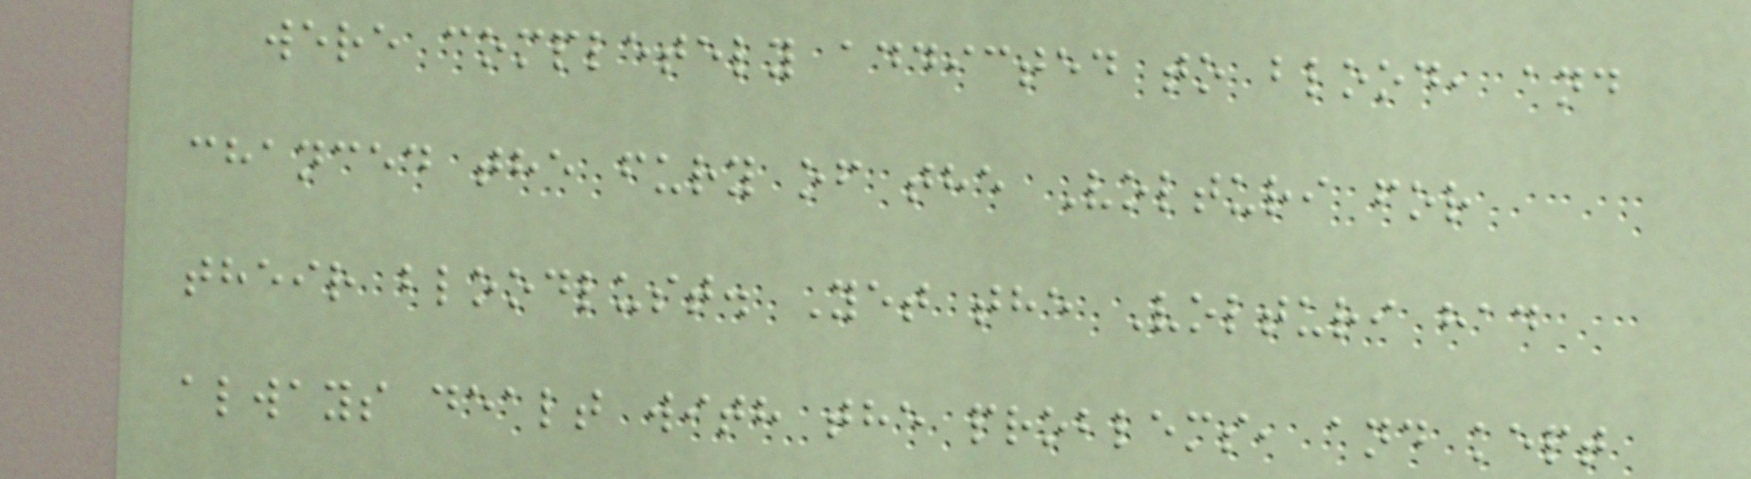were completely addicted to blood, and
chanced the fury of the Volturi for
their bloodlust. Yet the Volturi had
always dealt with the problems, and kept
